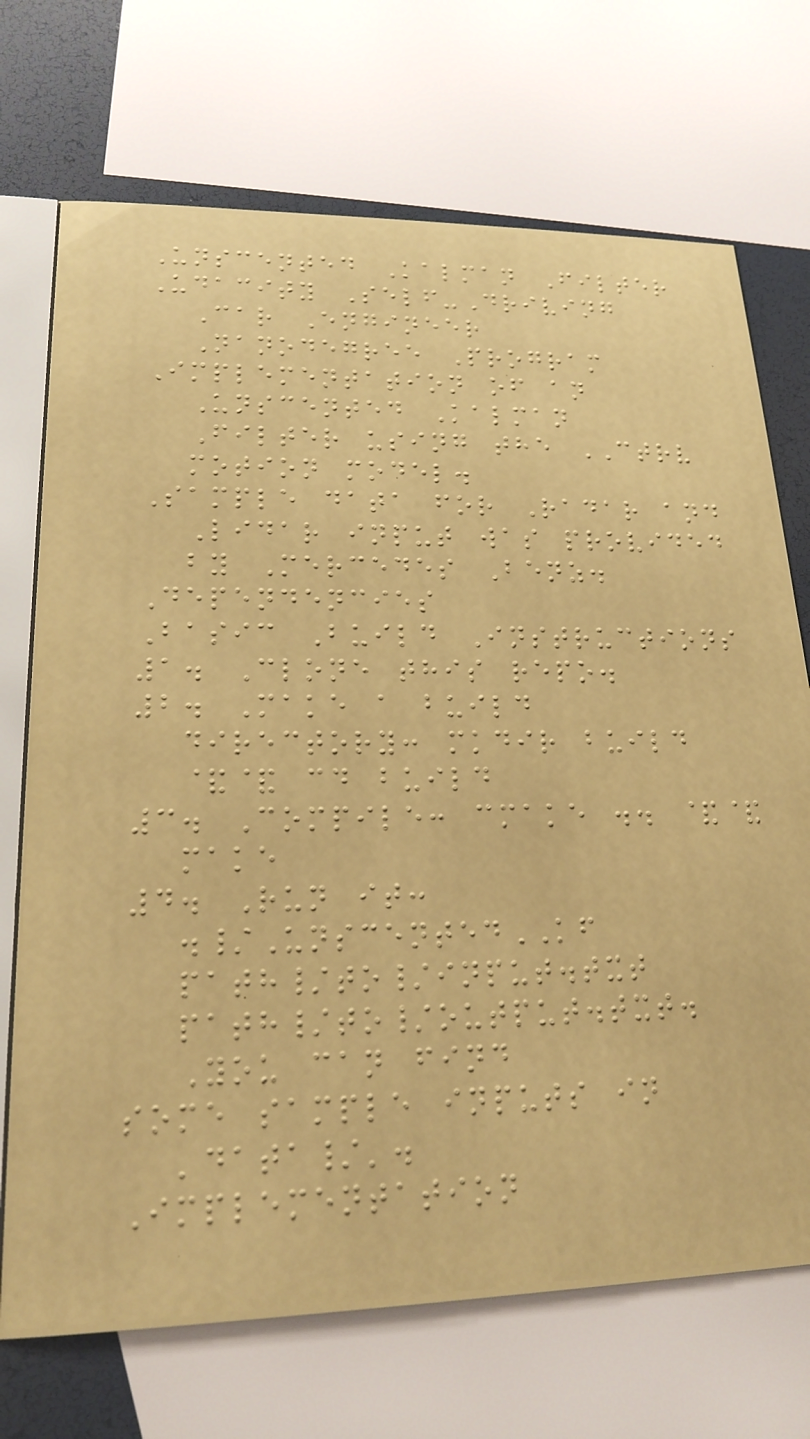Unscented Kalman Filter
Udacity Self-Driving
Car Engineer
Nanodegree Program
Implementation of an
Unscented Kalman
Filter using the CTRV
motion model.
Sample data for Radar and
Lidar input was provided
by Mercedes Benz.
Dependencies
Basic Build Instructions
1. Clone this repo.
2. Make a build
directory: mkdir build
&& cd build
3. Compile: cmake .. &&
make
4. Run it:
./UnscentedKF
path/to/input.txt
path/to/output.txt.
You can find
some sample inputs in
'data/'.
Implementation
